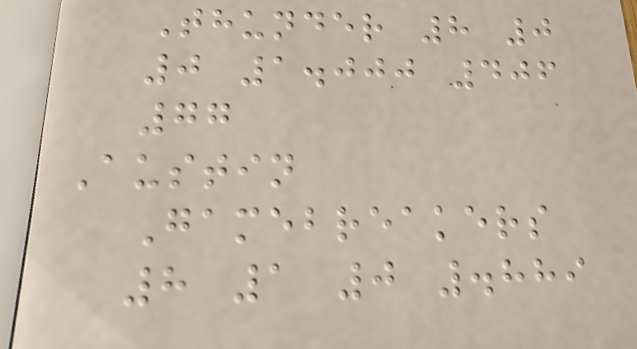Thunder 8 0
0 1.000 406
77
Austin
Gamebreakers
8 1 0 .889
